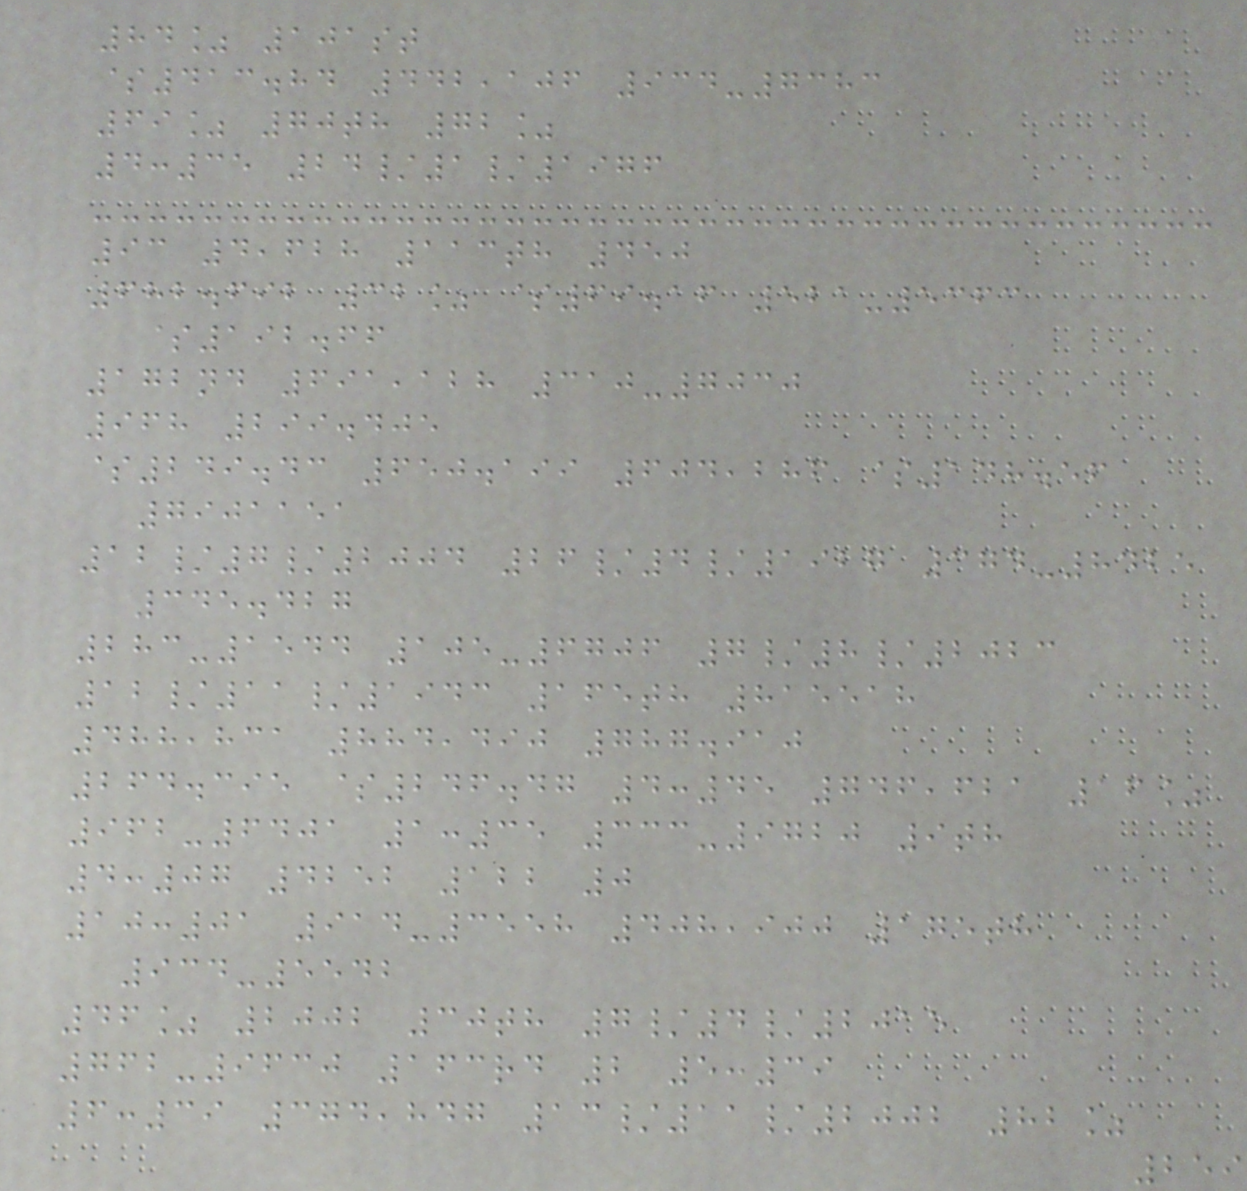84% 101st
$413.84 442,106 934-7383
69% 70th 72%
4:35 24/1/1976
93 4,628 113th 450
682.692 32% $69.16 521-5363
$192.66
172nd 691,128 310-7030
968 299.405
$249.43 650.199 604,286 $148.56
7901151
12/7/2004 26/4/1927 374-8425
345.427
283-1544 105-6706 7/8/2023
12/11/1943 165th 815518
488,831 884,490 787.910
264.395 $246.47 4:45 746,621 16%
962-6401 1:35 333-9720 9th
4:07 4252 122 0
10:01 914-3558 408,900 175th
934-5542
46% 2002 30th 7/4/2015
762-9630 163rd 2 5:39
6:39 374,847 13/11/2002 82%
259
